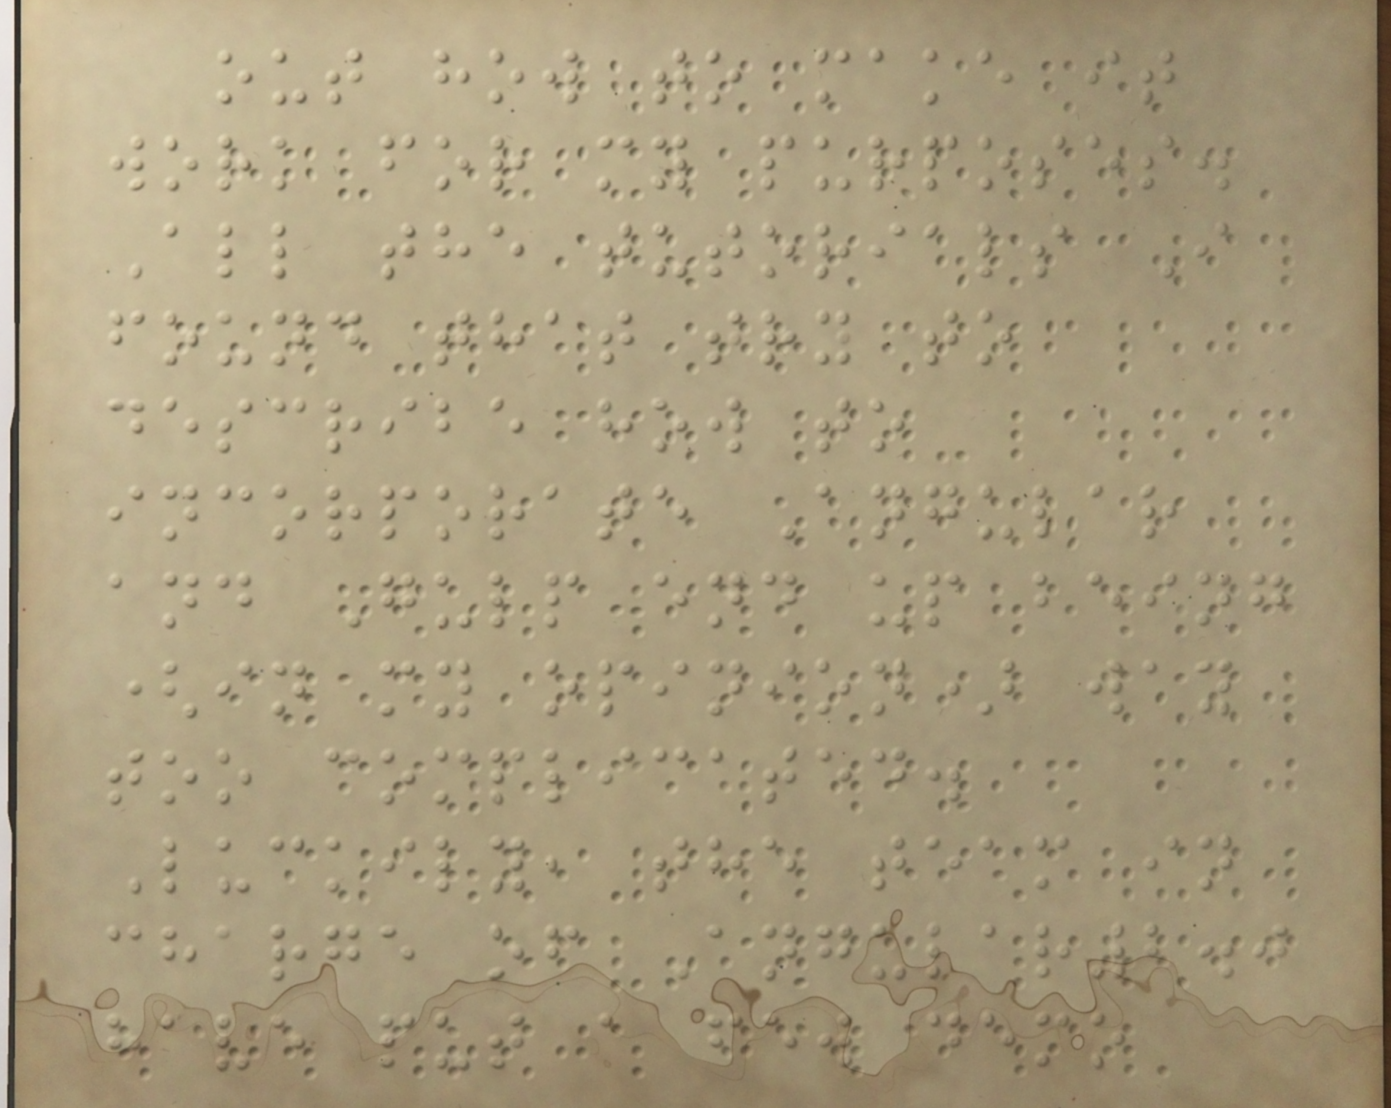out how to make it
work for my purposes.
All the tutorials I
found that try to
describe how to
incorporate Angular
and Gulp end up being
(in my opinion) way
too complicated.
Luckily, the team in
charge of Angular2.0
have put a few demo
